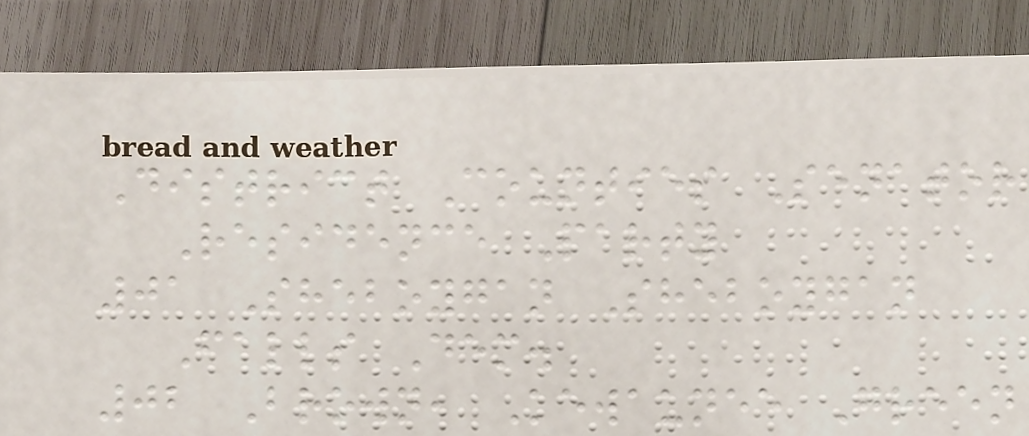District Counties Senator
Residence Party
01 Sheboygan Sheboygan
Falls Dem.
02 Brown, Kewaunee Green
